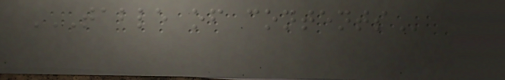TABLE OF CONTENTS
